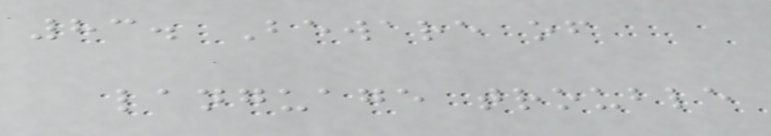83. Beware of
language trouble
